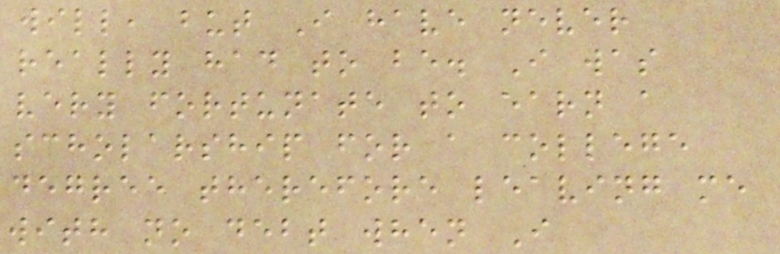will, but I have never
really had to be. I was
very fortunate to earn a
scholarship for a college
degree therefore leaving me
with no debt when I
